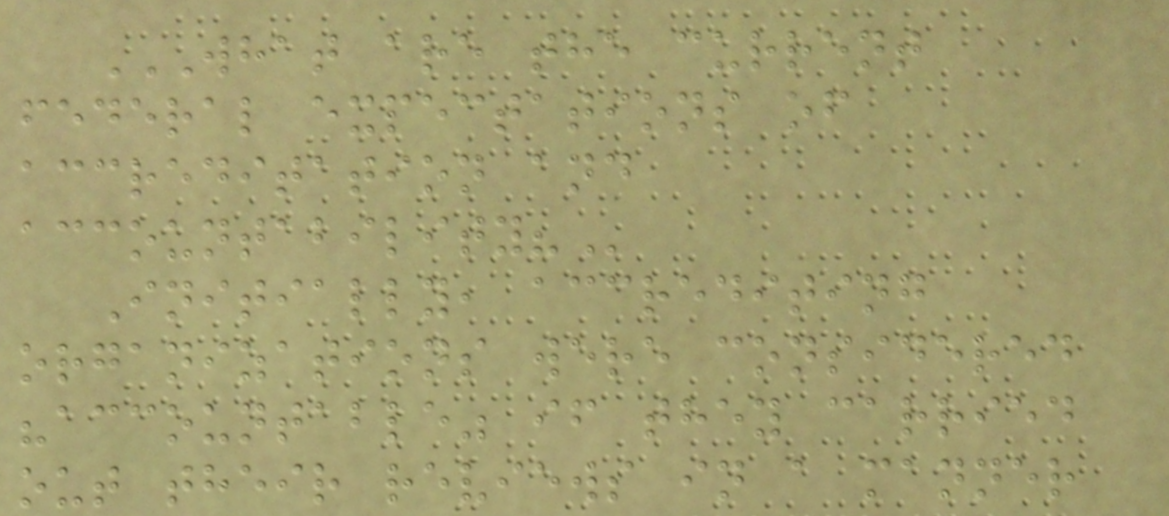WHAT ARE THE CURRENT
FEDERAL EXPECTATIONS OF
ACCREDITATION AND
ACCOUNTABILITY?
Initially, accrediting
organizations were considered
"accountable" if they carried
out their reviews in a manner
